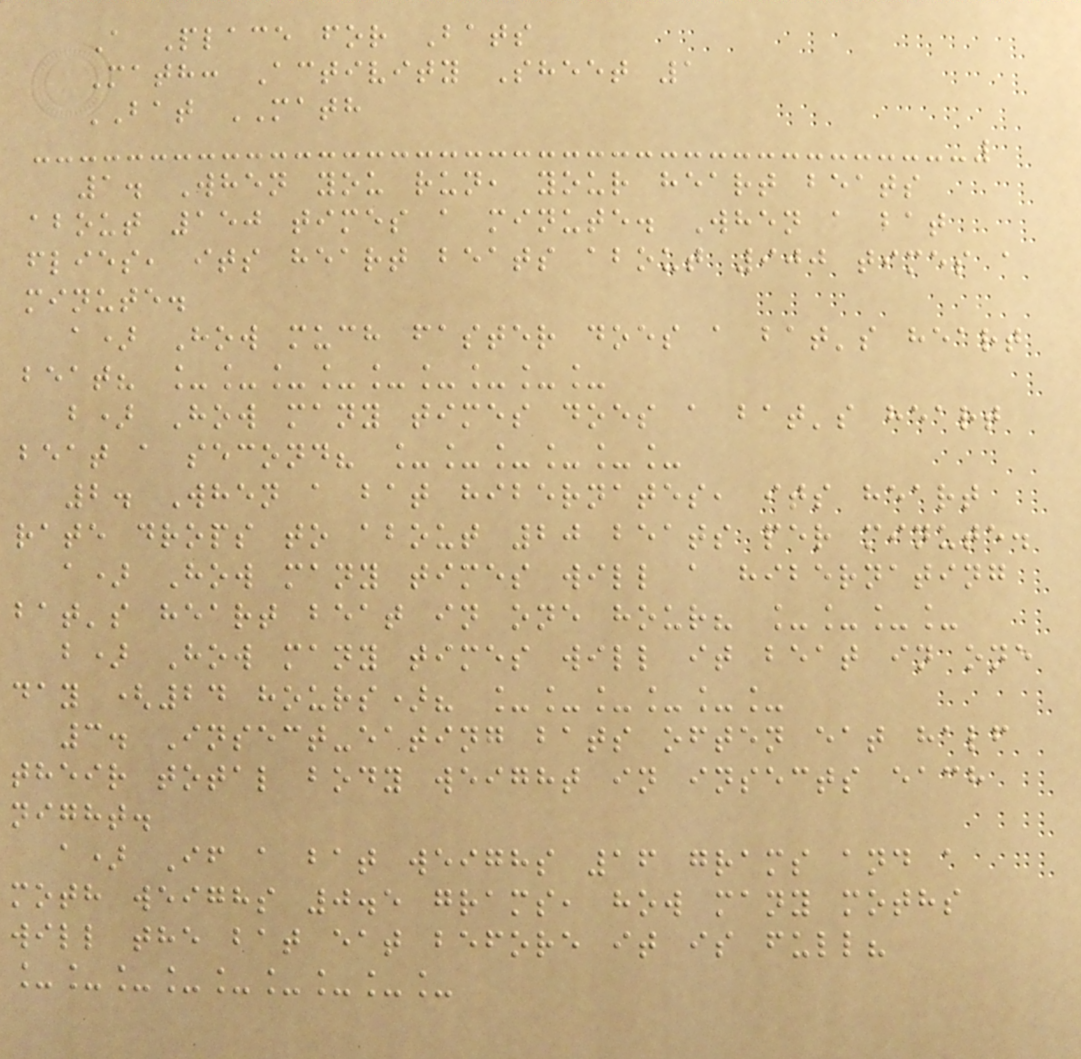A Place for Bats
Math: Activity Sheet 1
BAT MATH
1. When you run, your heart beats
about 150 times a minute. When a bat
flies, its heart beats about 900 times a
minute.
a) How much faster does a bat's heart
beat? _________
b) How many times does a bat's heart
beat a second? ______
2. When a bat hibernates, its heart
rate drops to about 20 beats per minute.
a) How many times will a hibernating
bat's heart beat in one hour? ____
b) How many times will it beat in one
day (24 hours)? ______
3. Insect-eating bats often eat half
their total body weight in insects each
night.
a) If a bat weighs 16 grams and a
moth weighs 0.5 grams, how many moths
will the bat eat before it is full?
_________
